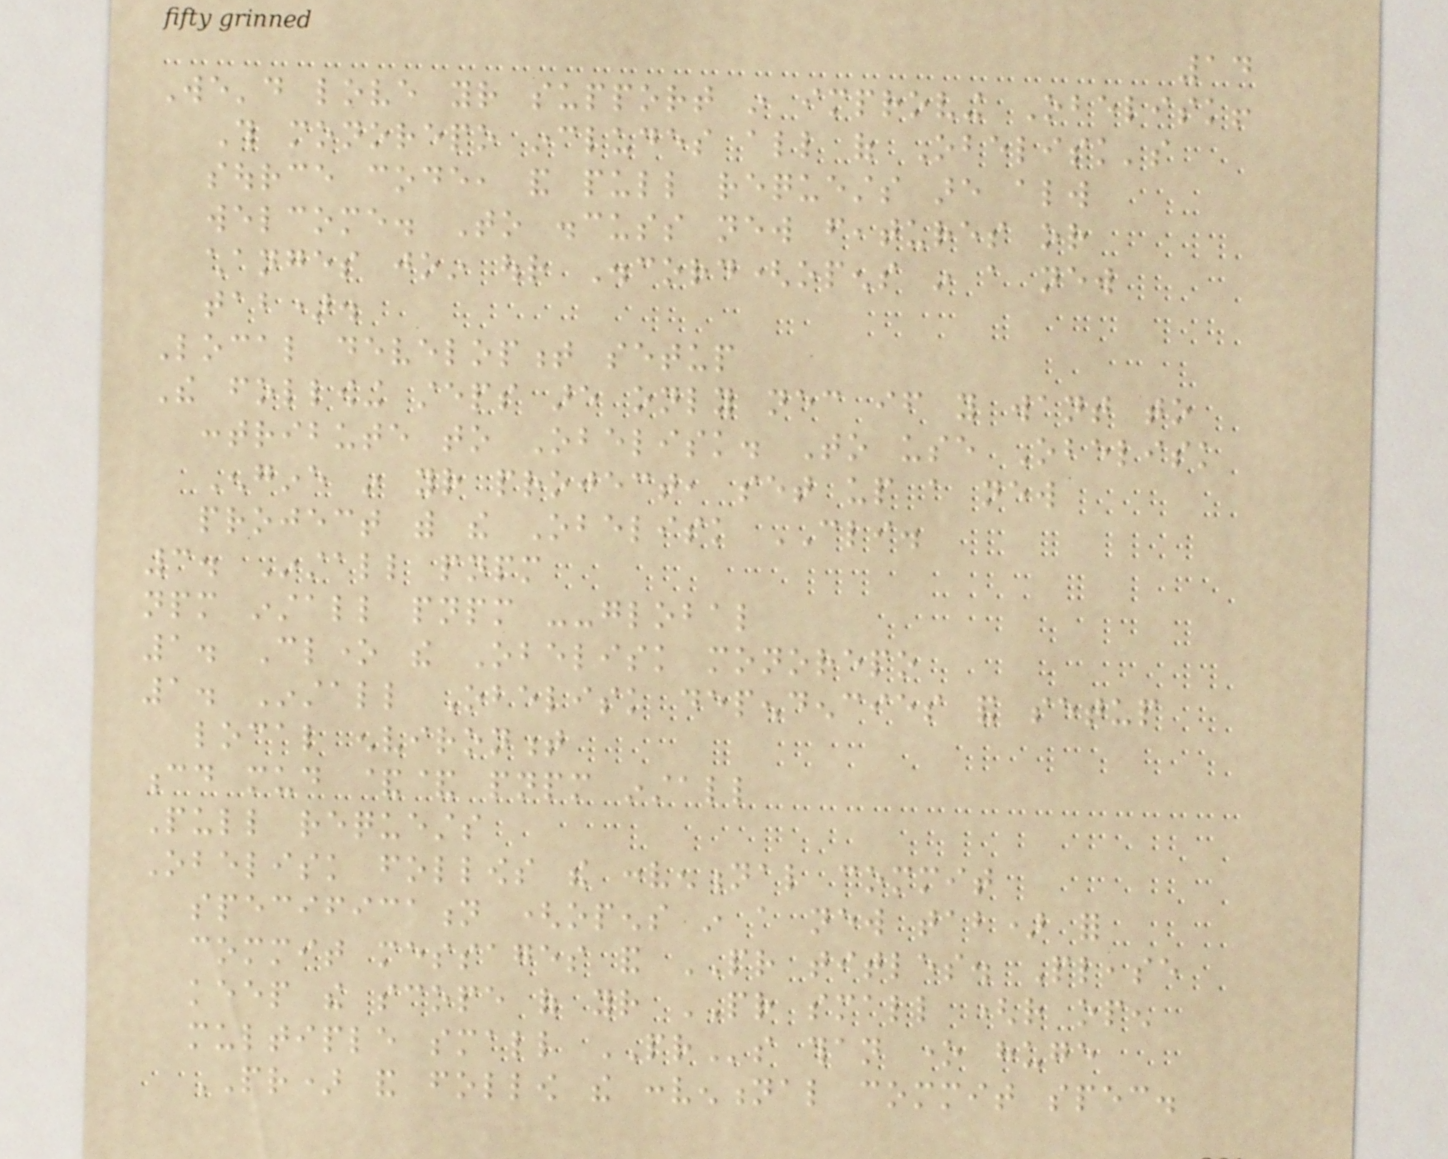14
We'd love your support in improving Obelisk!
This monorepo includes all of Obelisk's
source code, and pull requests are always
welcome. To discuss new features or
changes join our Discord(opens in a new
tab).
Local development setup
The following steps are only necessary if you want to
contribute to Obelisk. To use Obelisk
Engine in your project, set up a new
project with the Obelisk CLI.
3. Install pnpm
npm install pnpm --global
1. Clone the Obelisk monorepo
1. Install Obelisk dependencies and setup
local environment
cd mud && pnpm install
Pull requests
Obelisk follows the conventional commit
specification (opens in a new tab) for
commit messages and PR titles. Please
keep the scope of your PR small (rather open
multiple small PRs than one huge
PR) and follow the conventional commit spec.
